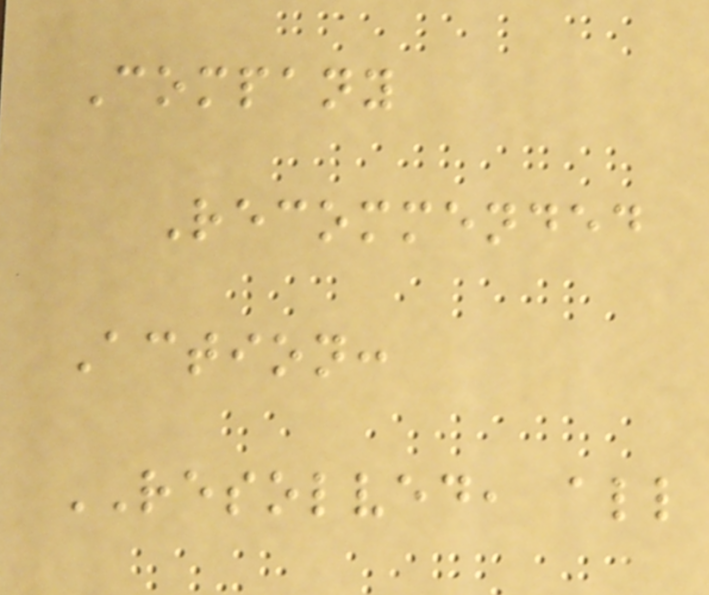Company
Recommended
Action:
RESOLVED, all
